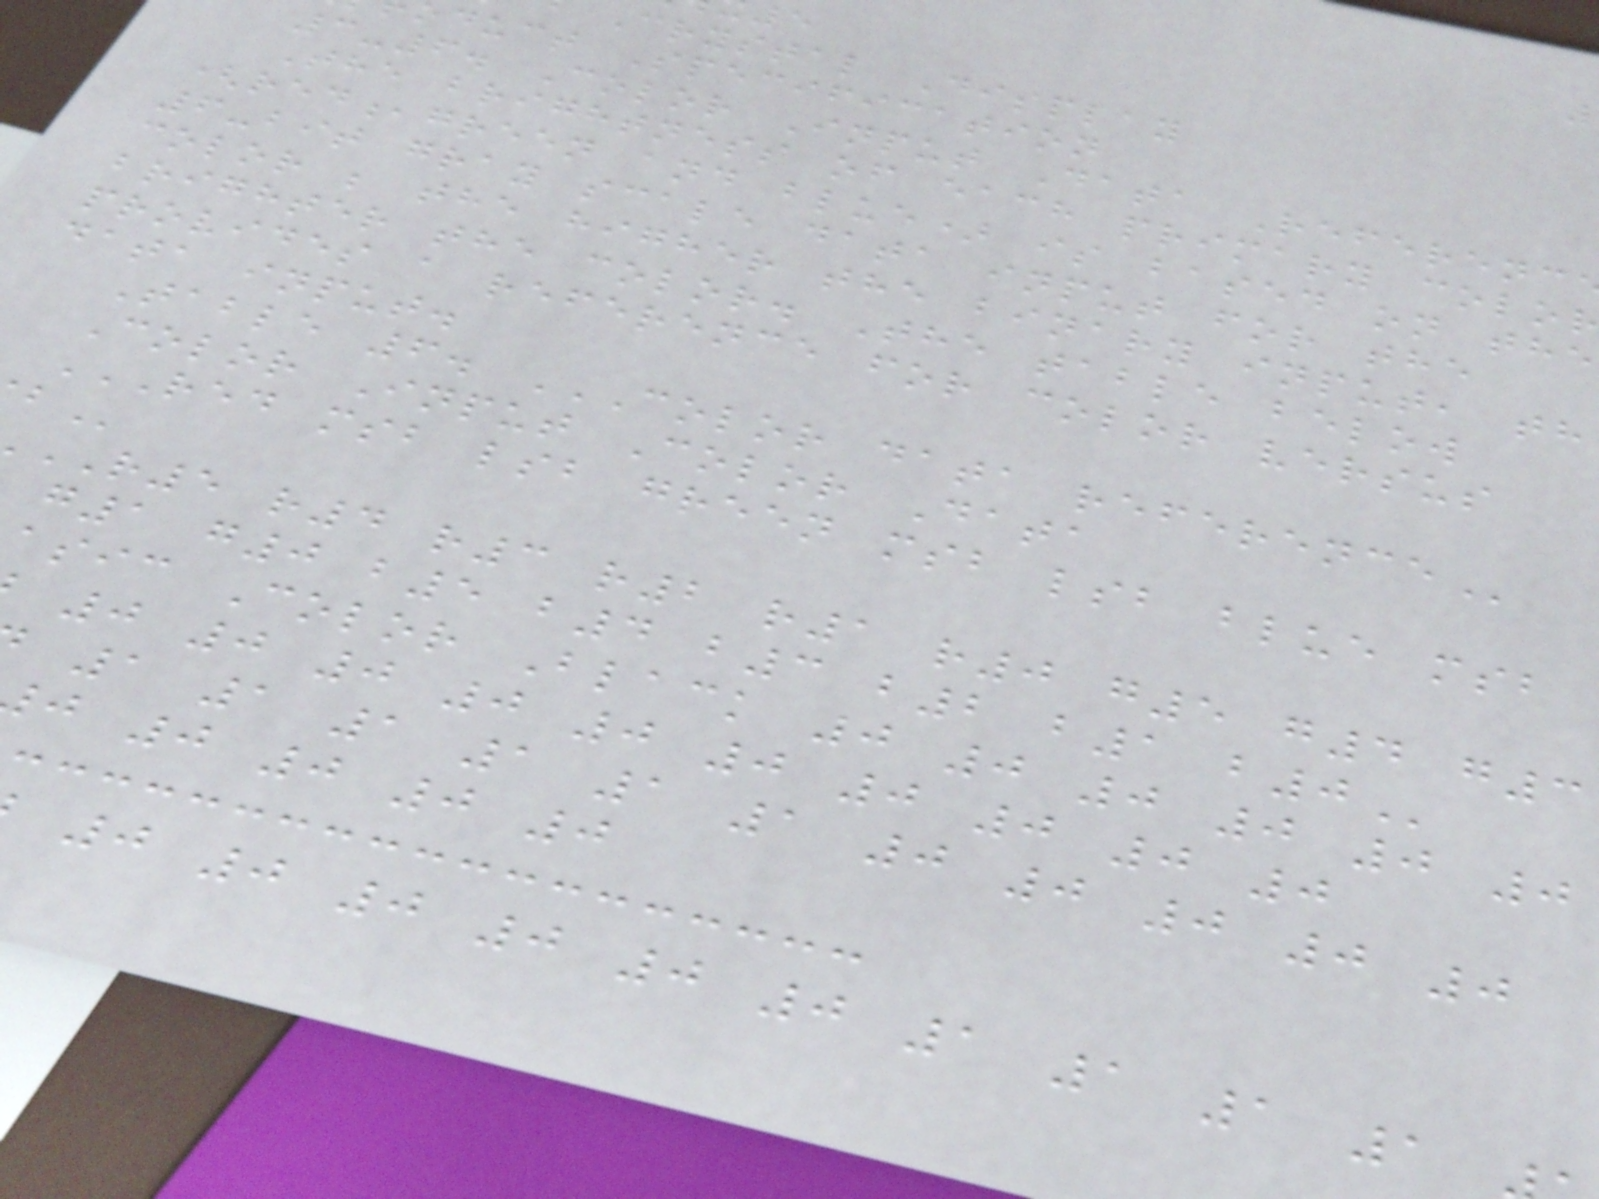Crystal Display
duct Specification
3-6. Color Input Data Referenc
The brightness of each primary colo
(red,green and blue) is based on the
6-bit gray scale data input for the
color ; the higher the binary input, th
brighter the color. The table below
provides a reference for color versus
data input.
Table 6. COLOR DATA REFERENCE
Color Input Color Data
RED MSB LSB GREEN MSB LSB BLUE MSB
R5 r4 r3 r2 r1 r0 g5 g4 g3
g1 g0 b5 b4 b3 b2 b1
asic Color Black 0 0 0 0 0 0
0 0 0 0 0 0 0 0 0 0
1 1 1 1 1 1 0 0 0 0 0
j 0 0 0 0
0 0 0 0 0 0 1 1 1 1
